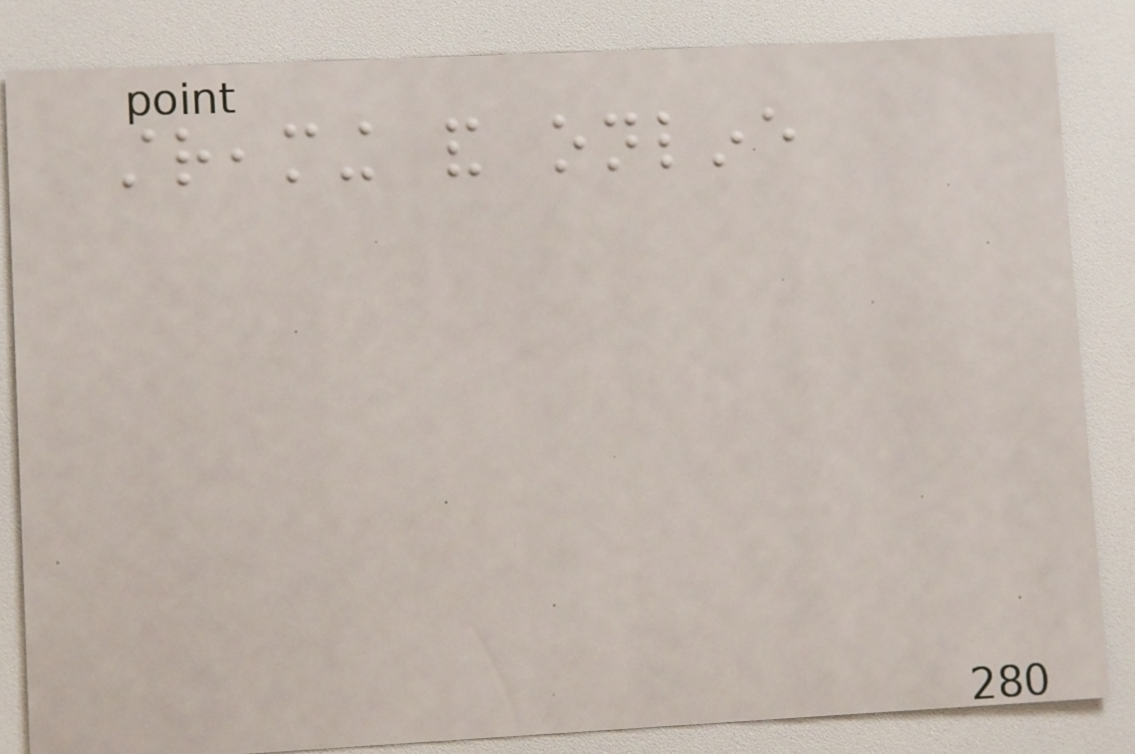streaming and online
